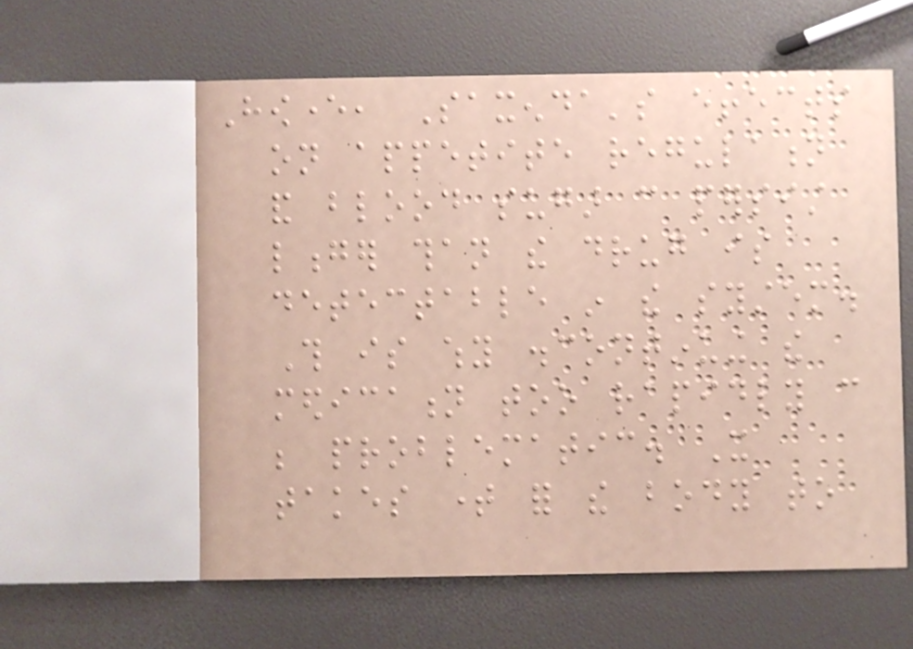However, Saxenda's effects
on appetite regulation
and blood sugar can persist
longer than the drug is
detectable in the system.
This is why discontinuing the
medication too rapidly can
be problematic. It
takes time for the body to
